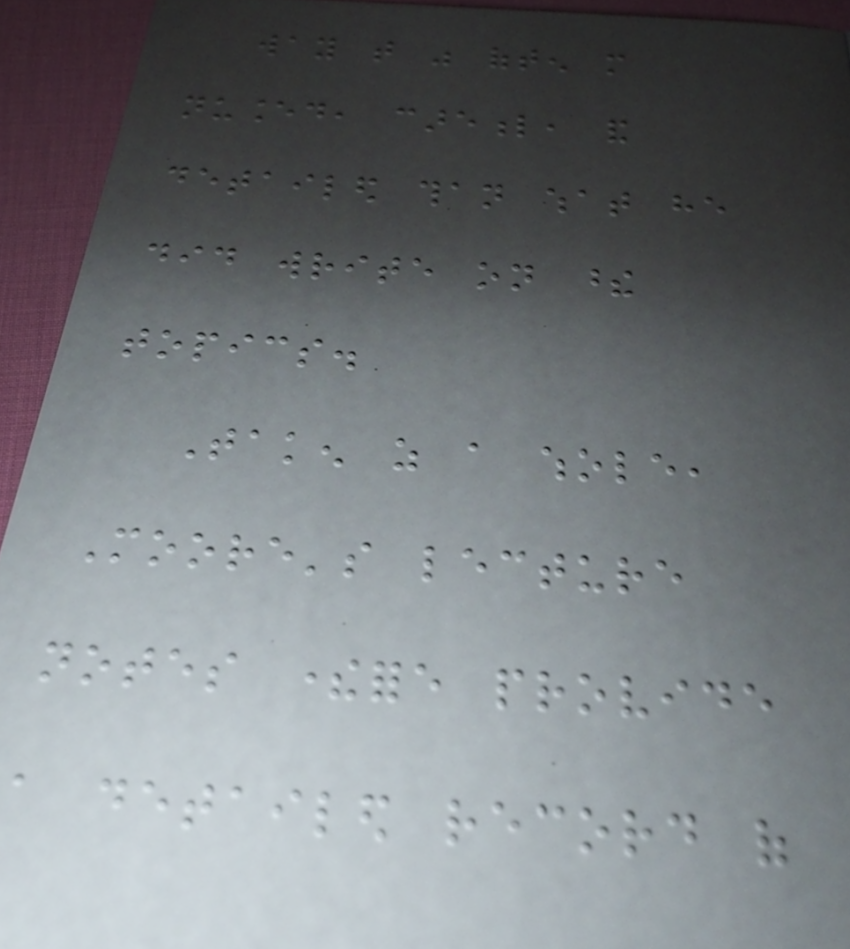way that was often more
nuanced, careful, and
detailed than what he
did write on these
topics.
Taken as a whole,
Moore's lecture
notes therefore provide
a detailed record of
